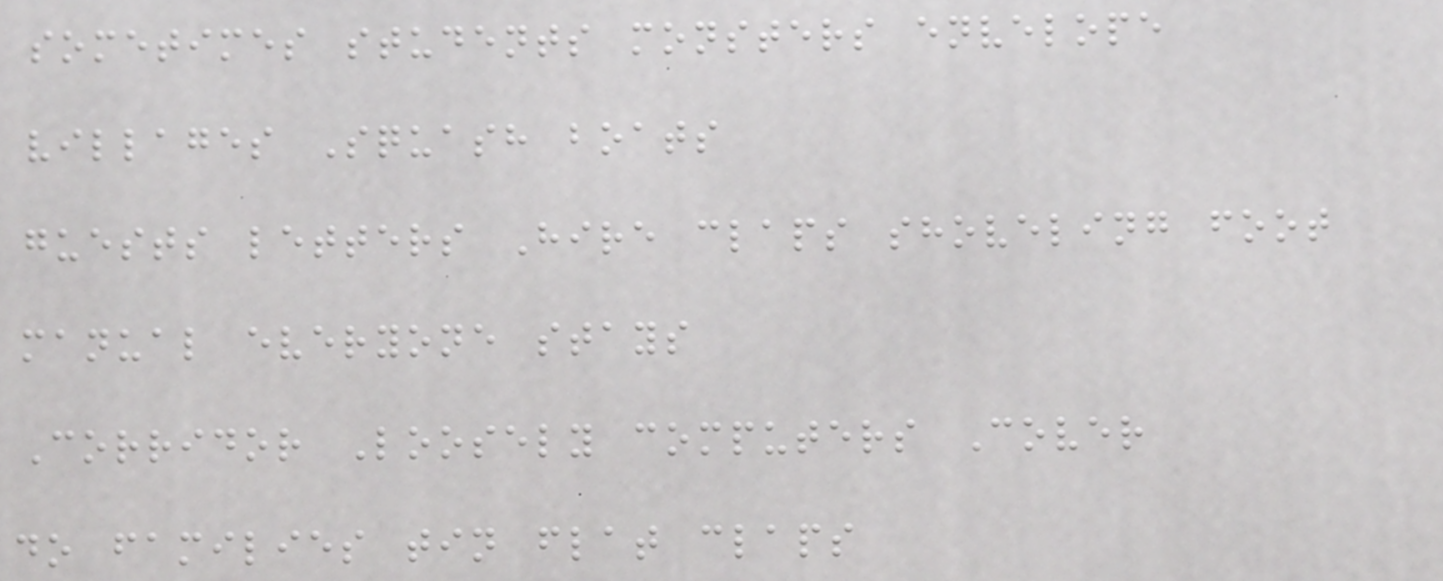sometimes students monsters envelope
villages Squash boats
guests letters Hire claps shoveling foot
manual everyone stays
Corridor Loosely computers Cover
do families tin flat claps
